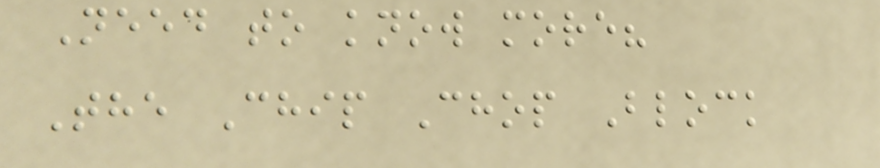Need to know more?
The Chip Chop Block
